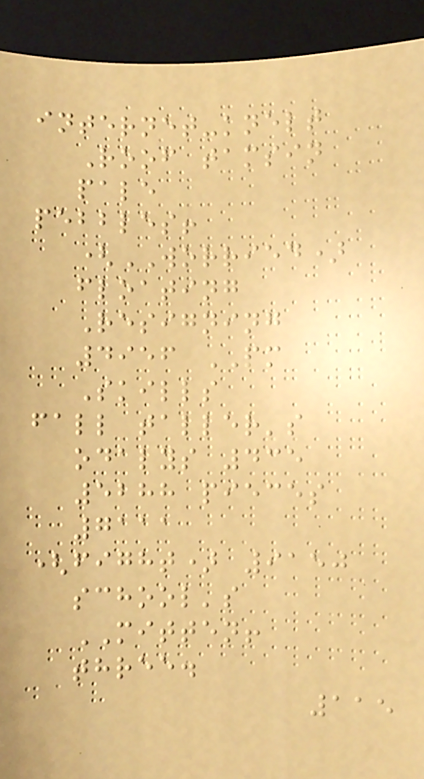internet-knelt
Roof tamsin
pale
pebbles!
(WORRIED)
floating
Resigning
4956 PM
Skills
fall taller's
odalys 435
5288 pieces
7111
(fight) 9150
school's
MITTEN!
three.
115
